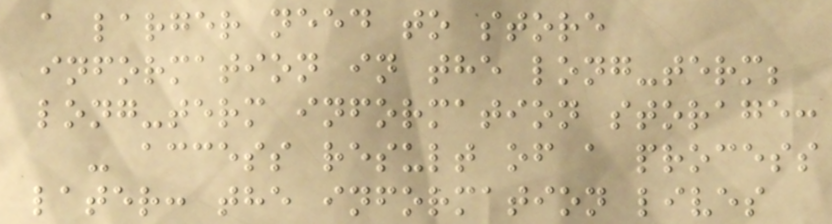a larger need to store
information in the long-term;
long-term information storage:
- access result of a process
later: the information lives
